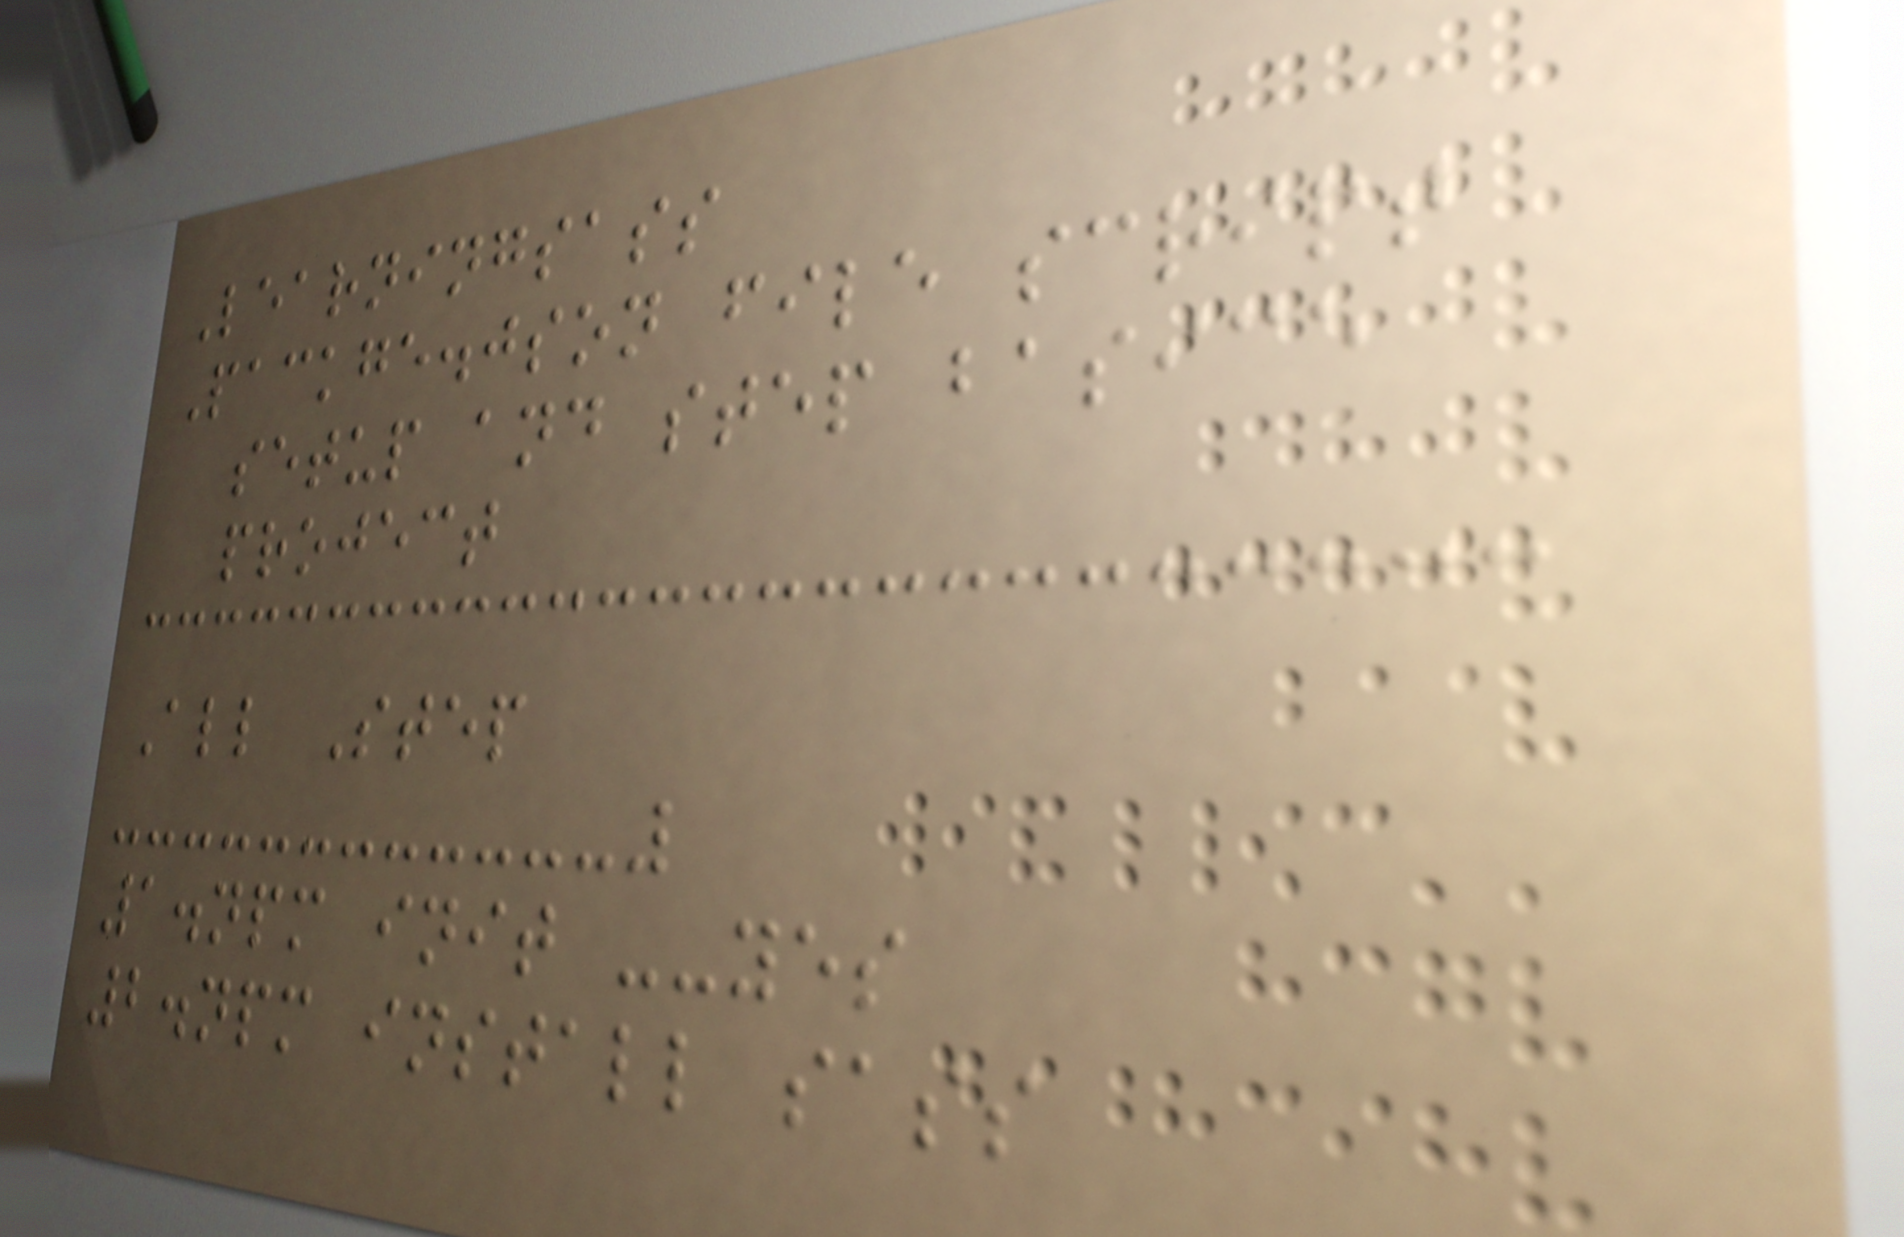Learningsass
Packge.json file script
setup and step basice
project
All Step
1.npm init --yes
2.npm install sass
